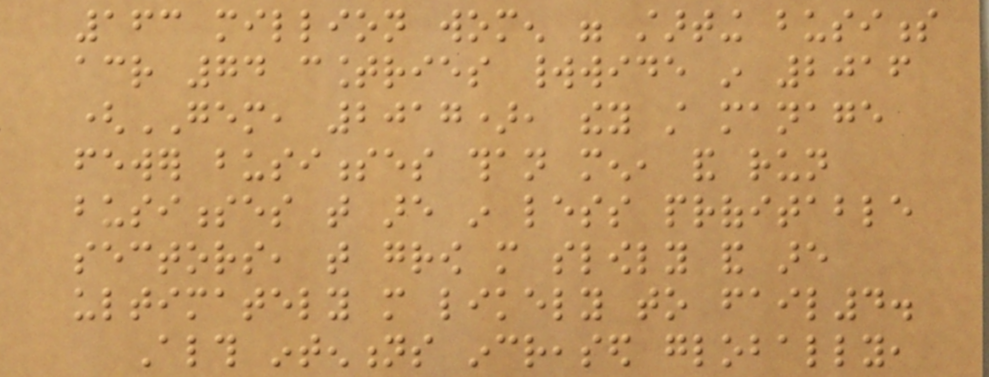163 million women were starting business
across 74 countries worldwide in 2016
(GEM, 2017), they still manage
fewer businesses than men, and run
businesses that are in less profitable
sectors, that grow more slowly and are
ultimately more likely to fail4.
Although intentions increased globally,
